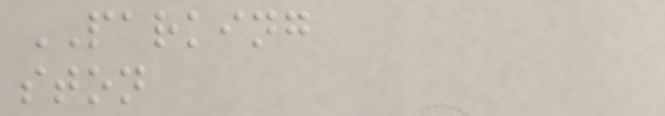PARKING
ston
